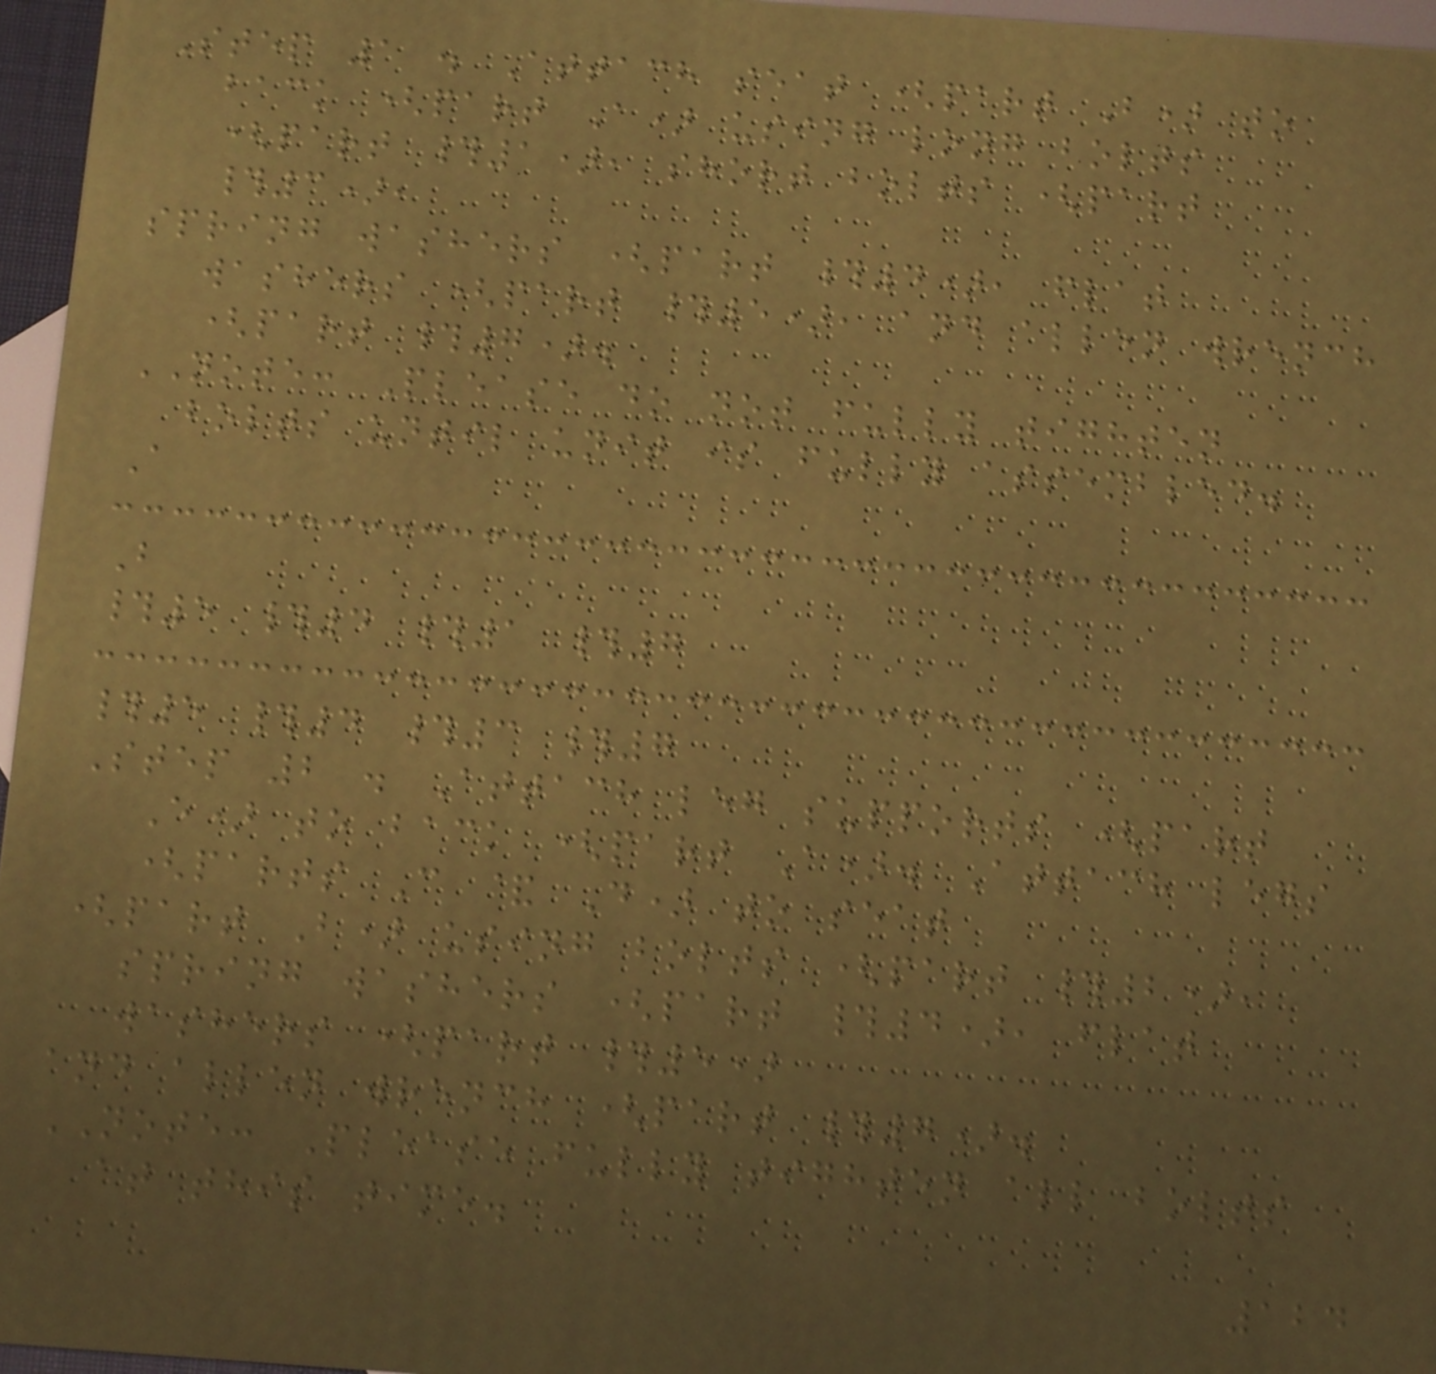Step 1 . Attach seat (part B) to
back (part A) using long bolts
(part #1), short bolts (part
#3),
spring washers (part #4), flat
washers (part #5), and allen wrench
(part #7).
NOTE: Please do not fully tighten
bolts until unit is fully assembled.
A
B
#5 #4 #1 #7
#5 #4 #3 #7
Step 2 . Attach leg supports (part
E) to back (part A). Attach legs
(parts C & D) to seat
(part B) using bolts (part #2),
spring washers (part #4), flat
washers (part #5)
and allen wrench (part #7).
NOTE: Please fully tighten all bolts
at this time.
124
